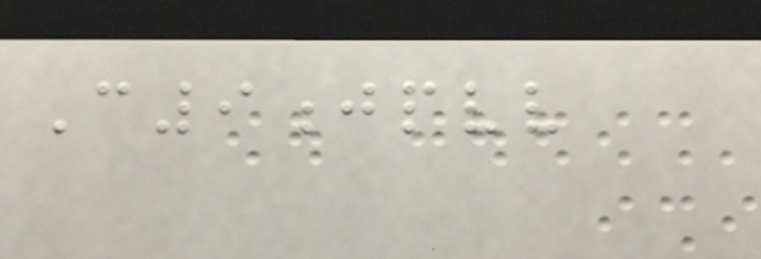C9jpvv
